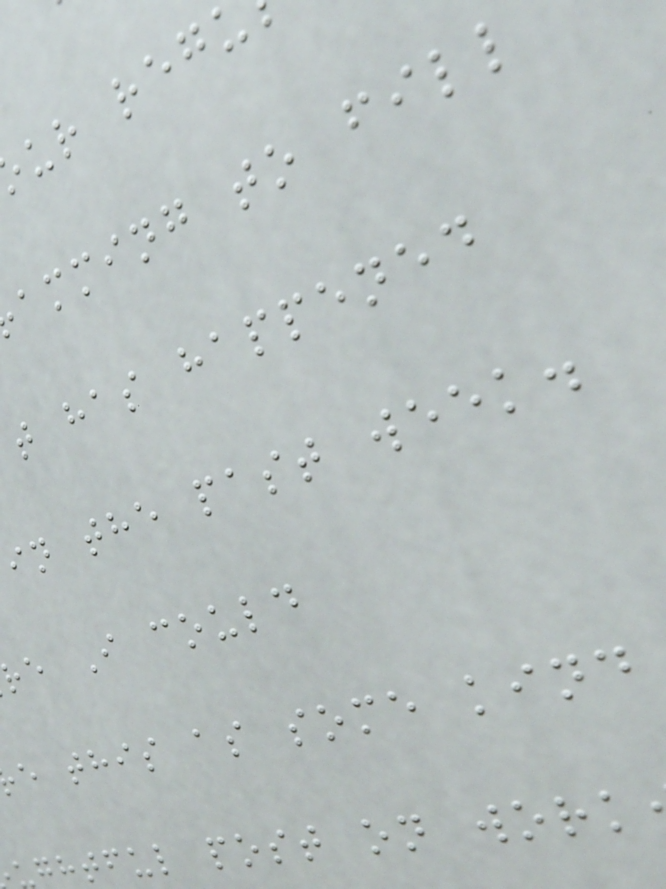amming to fill
t has happened
in the past week.
e I could
e this as some kind
ughtful post on work
